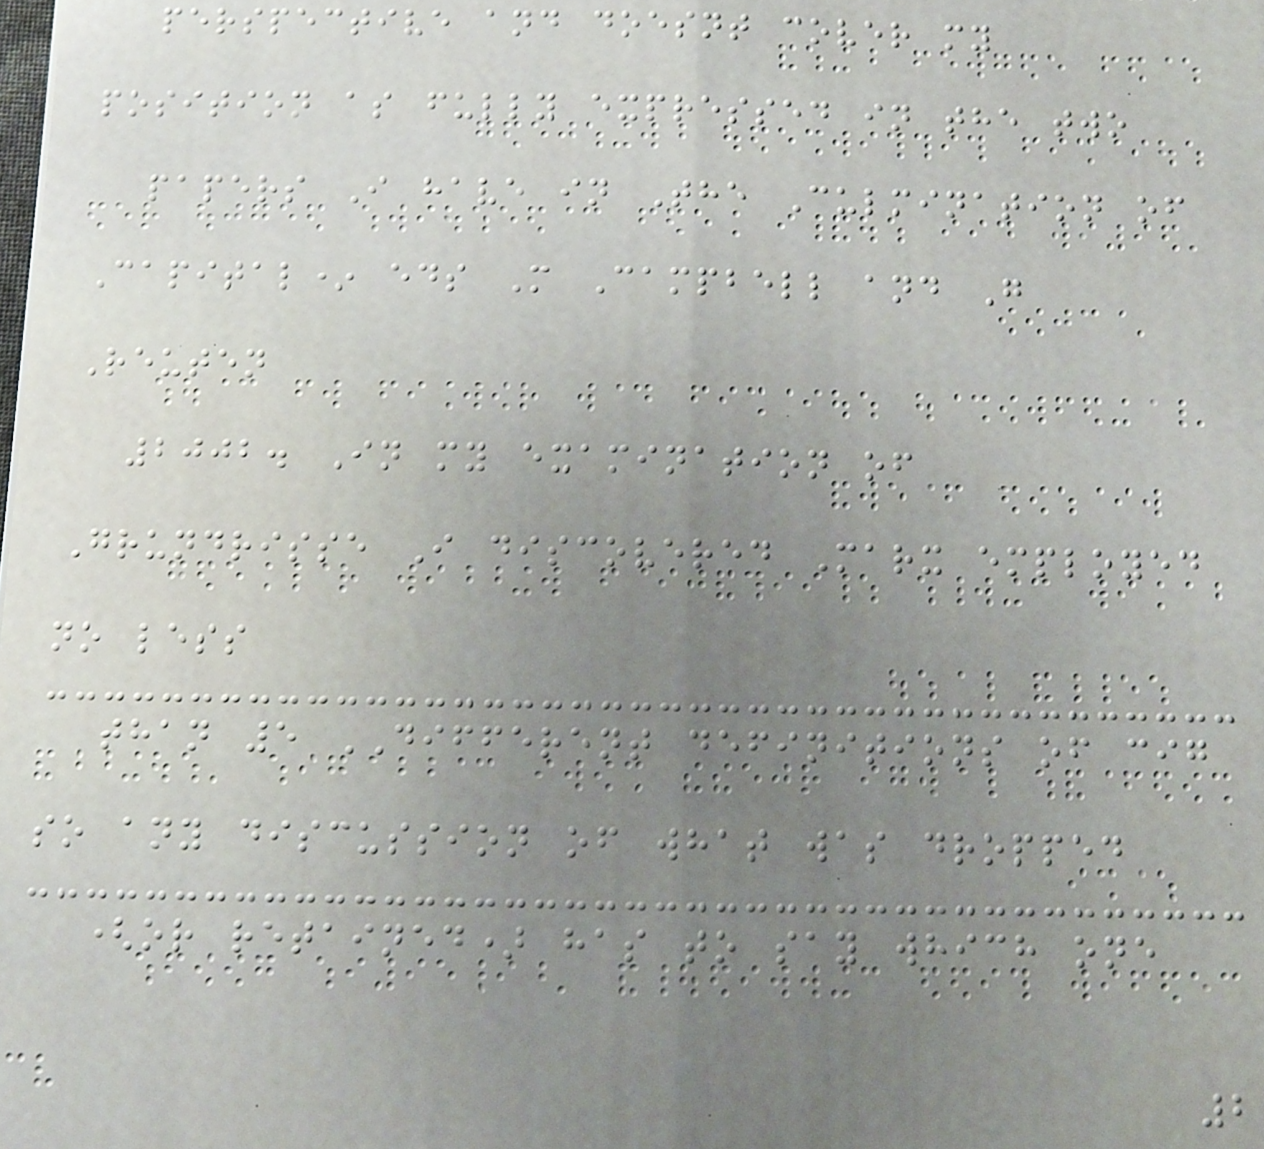perspective and doesnt cover my
position as fully expressed in the two
papers I have in The Culmination of
Capital* eds M Campbell and G
Reuten
2002. In my examination of
Grundrisse I discovered Marx employed
no less
than 5 DIFFERENT definitions of cig
so any discussion of what was dropped
(or retained) has to say which one
2
